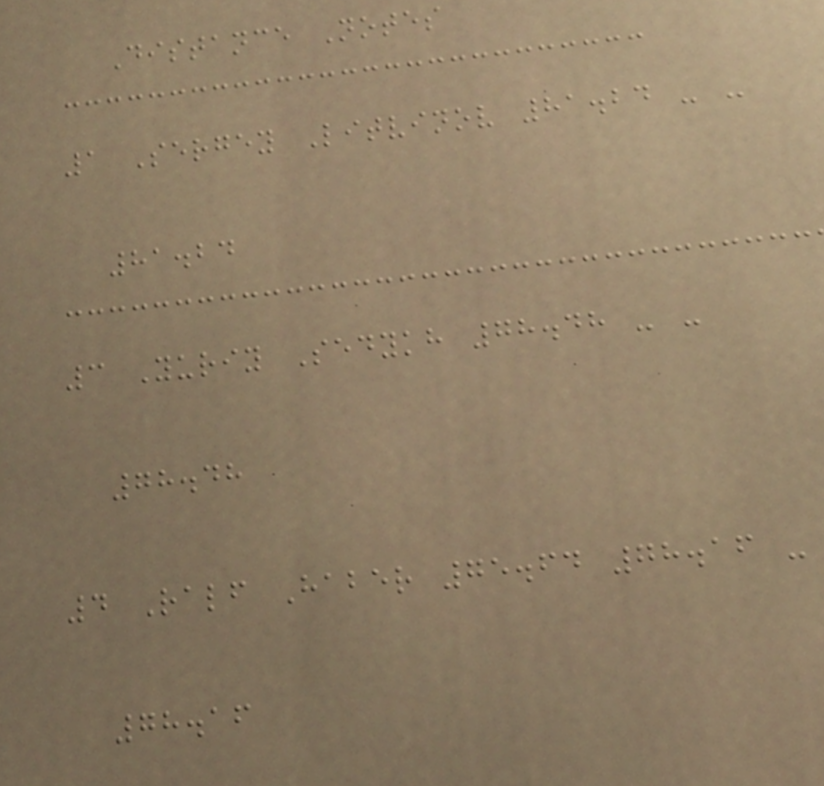Distance Notes
1 Sergey Litvinov 81.24 - -
81.24
3 Yuriy Sedykh 78.48 - -
78.48
4 Ralf Haber 75.64 78.16 -
78.16
